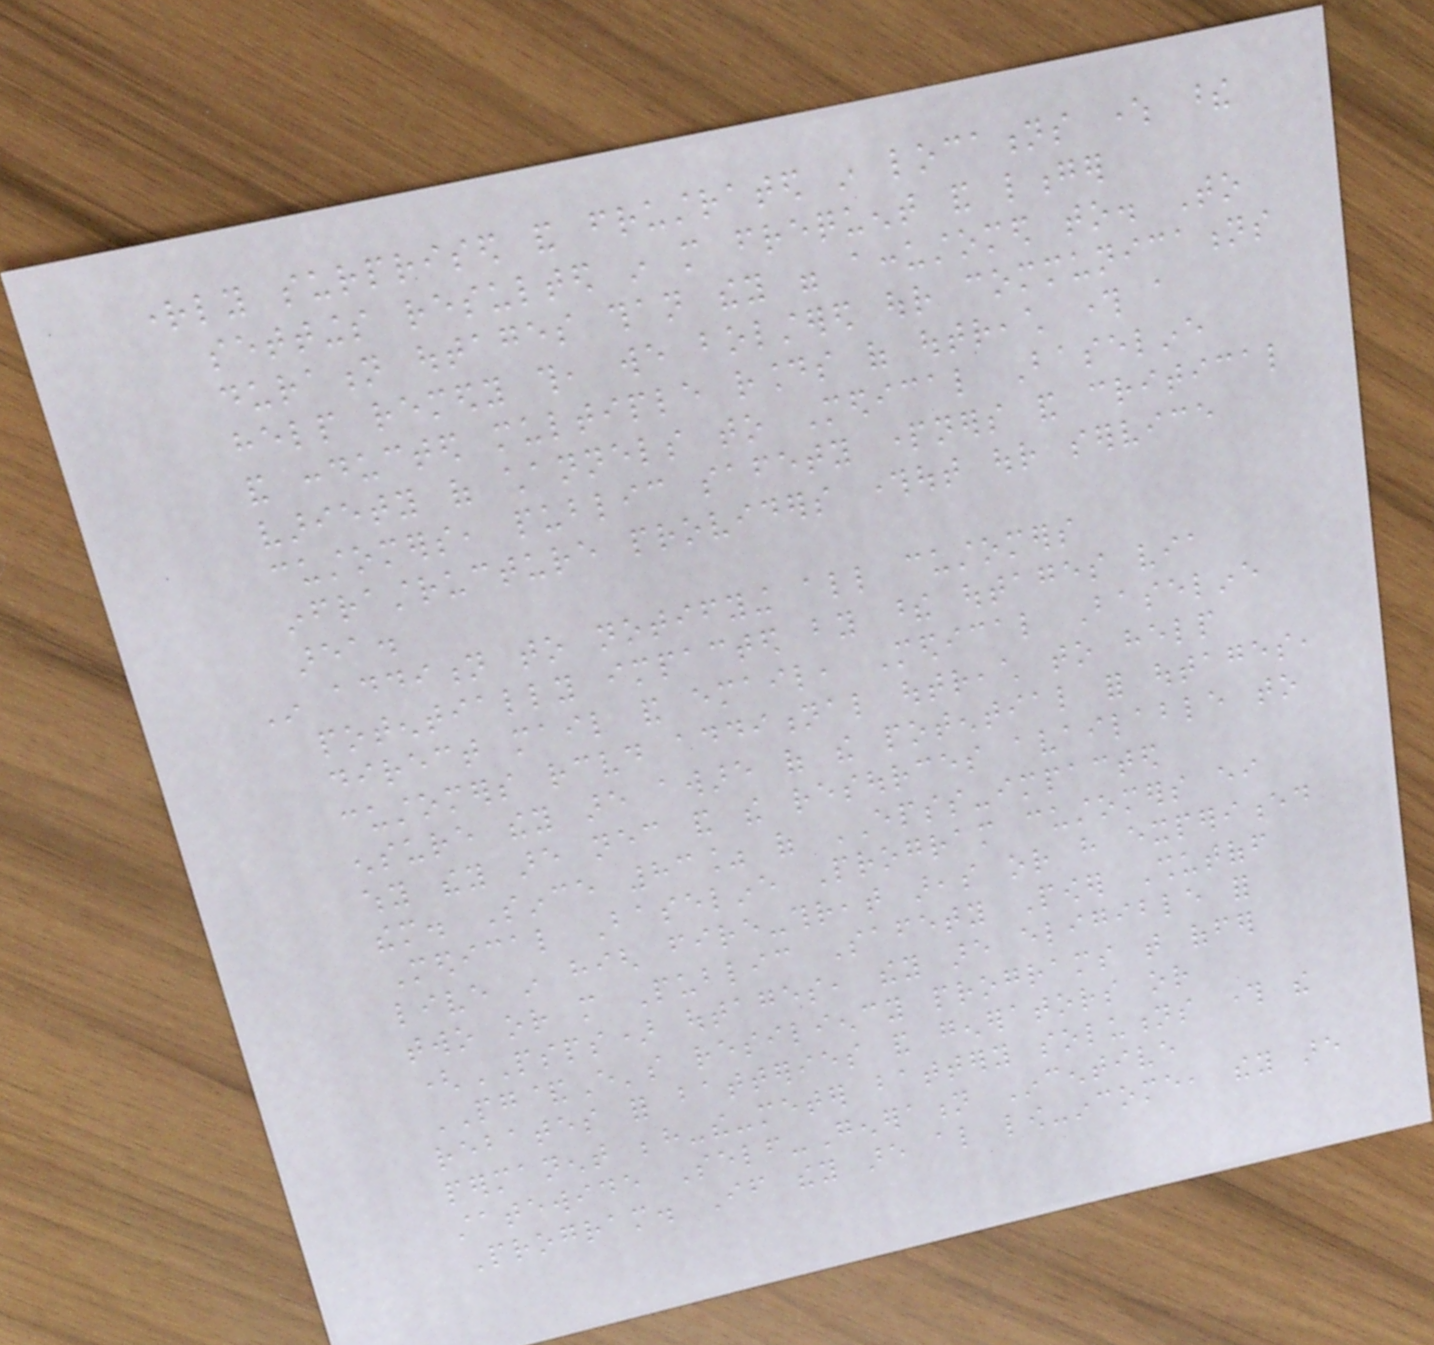rightly surprised and frustrated in locations where these
settings resulted in more frequent and longer
duration outages than they were accustomed to. To
help remedy this, we bolstered our communications
and conducted multiple rounds of outreach through a
variety of channels to Medical Baseline
customers, public safety partners and critical
infrastructure providers throughout our service
area.
In addition to notifying all customers
potentially impacted by these outages via
direct mail and email, Medical Baseline
customers received additional outreach to help
ensure they are aware of the potential for outages,
why they are necessary and the resources available to
them. Since 83% of EPSS-impacted
Medical Baseline Program customers either
live in high fire-threat areas or have experienced
two or more Public Safety Power Shutoff
(PSPS) outages, they are eligible for
PG&E's resiliency programs that offer
rebates for batteries and generators or
permanent behind-the-meter battery solutions through the
statewide Self-Generation Incentive
Program. If they are also low-income, they are
